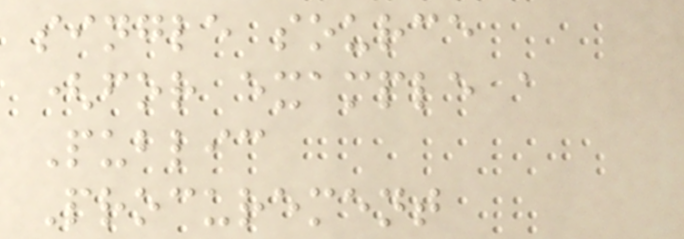single source
(for example a
Public
Procurement
